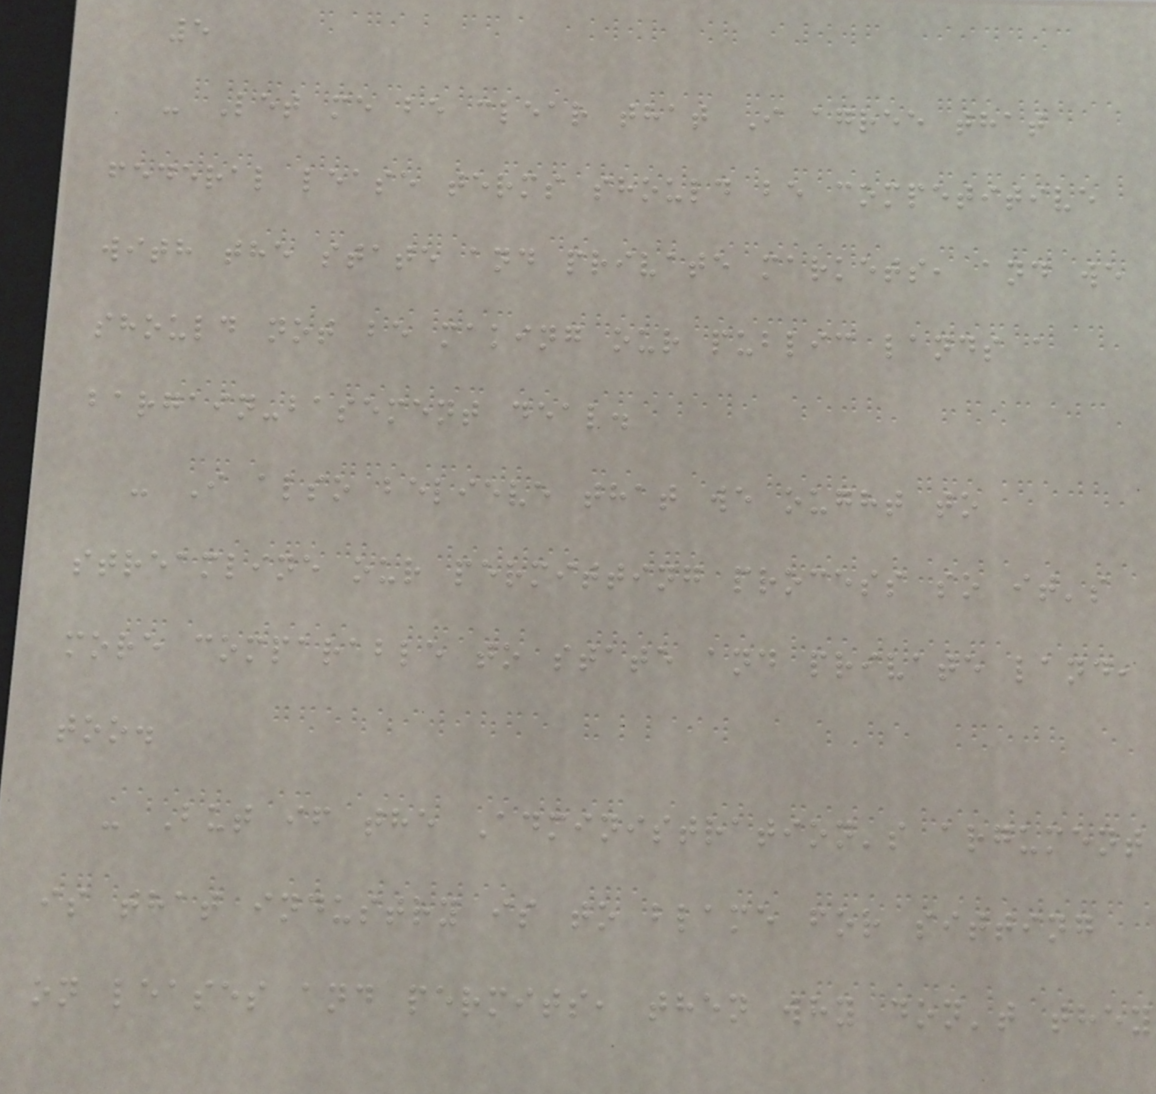5
- Let me be clear that I agree that
federal lease terms should be competitive
with the state and private markets, and we
should not be making our public lands a
bargain-basement deal.
- I also believe that we ought to
streamline our permitting process so it's
more comparable to state and private land,
too.
- But if the Administration's argument
is that industry is to blame for sitting
on leases and permits, then why don't they
